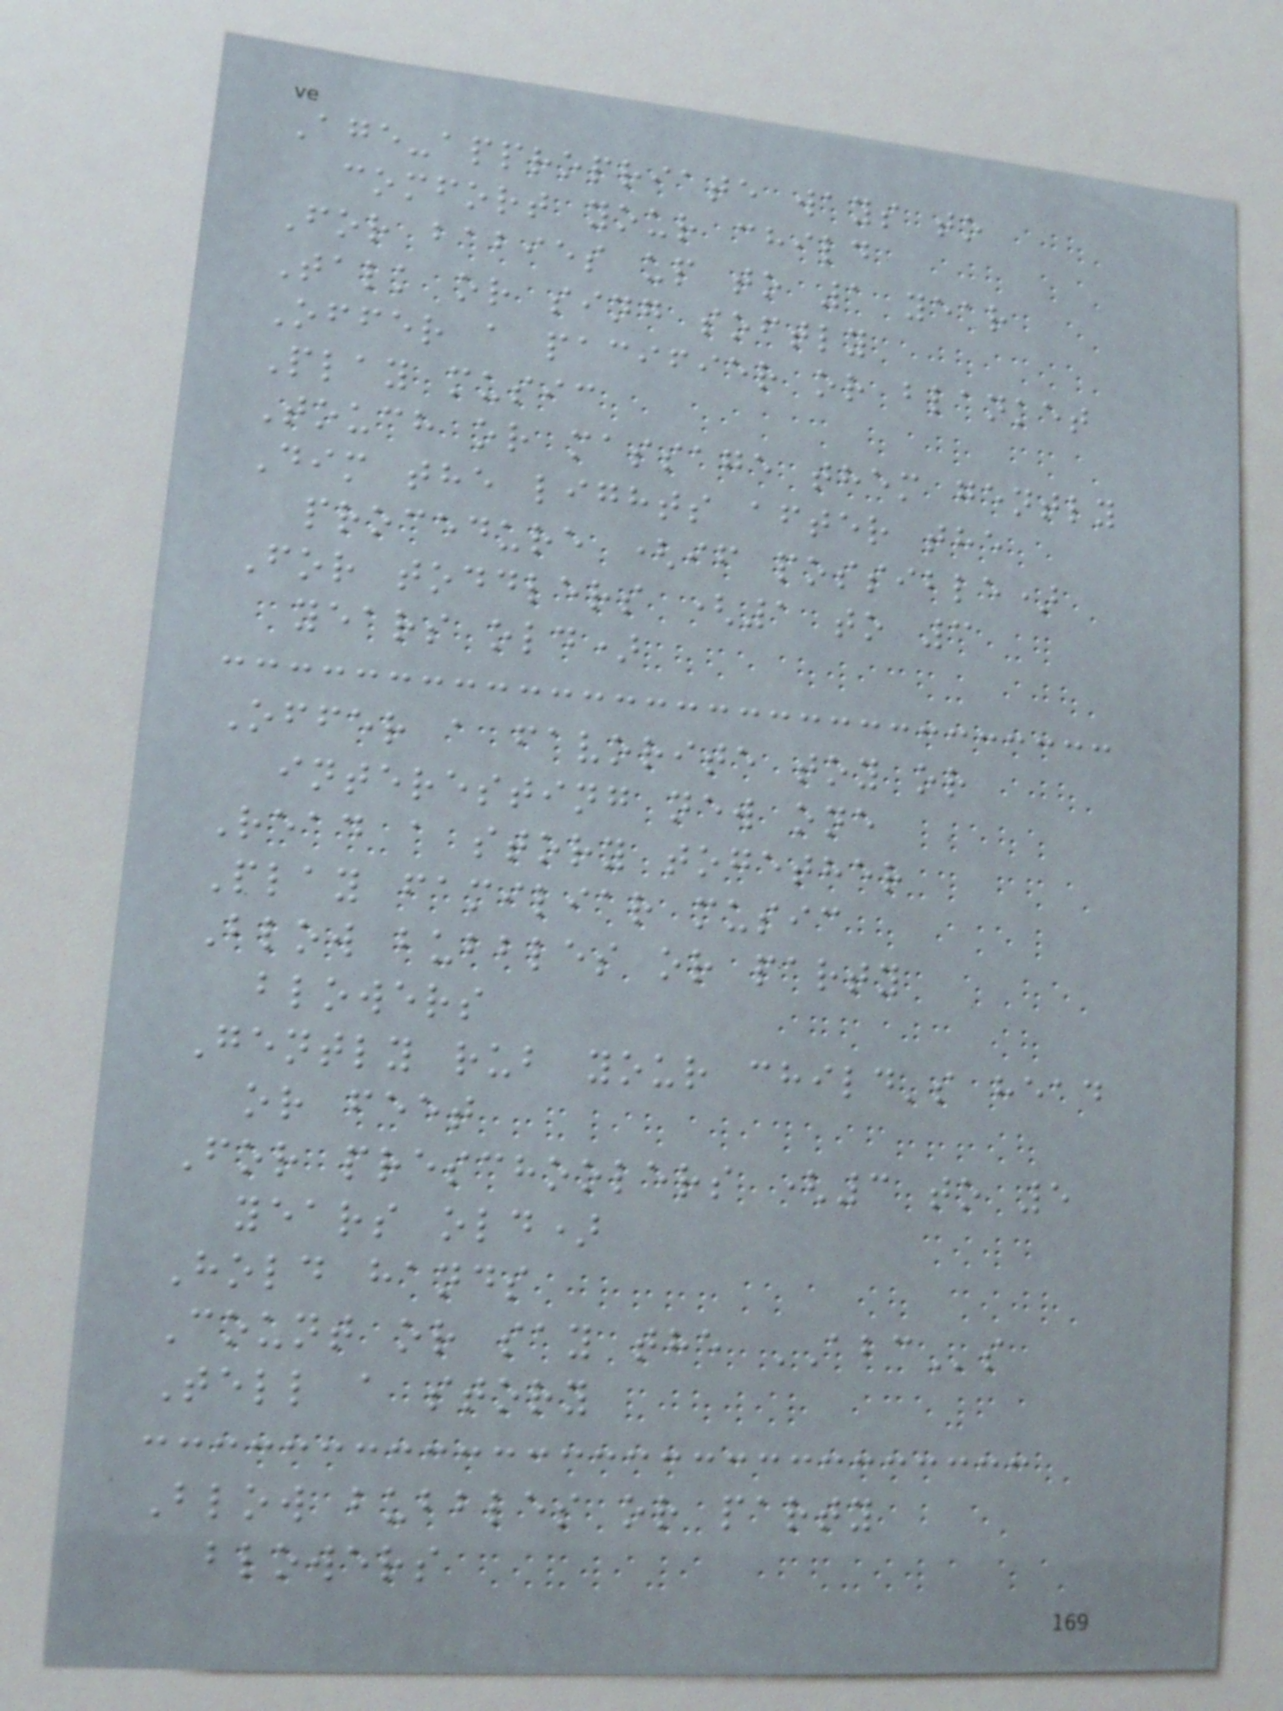Age-appropriate ways to
comfort your child
For babies up to 1 year
Talk or sing softly
Offer a pacifier or blanket
Play music
Touch or massage them gently
Dim the lights after the
procedure (if possible)
For toddlers (1 to 3
years old)
Offer a favorite toy or
interesting new one
Read a story together
Play familiar music
Blow bubbles or party
blowers
Gently rub your child's head
or feet
For preschoolers (3 to 5
years old)
Hold hands
Count or say the ABCs
Tell a story
Blow bubbles or party
blowers
